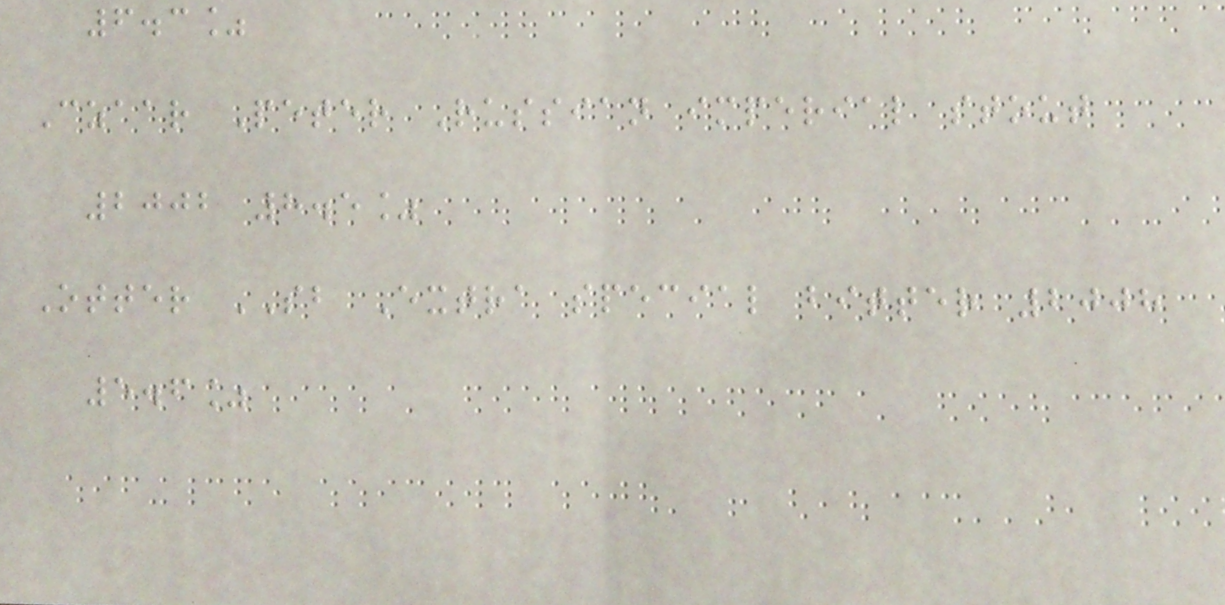6.3%
Czaar Peter Russian imperial stout
2002 8.5%
Otter SB Extra special bitter 2008
5.6%
